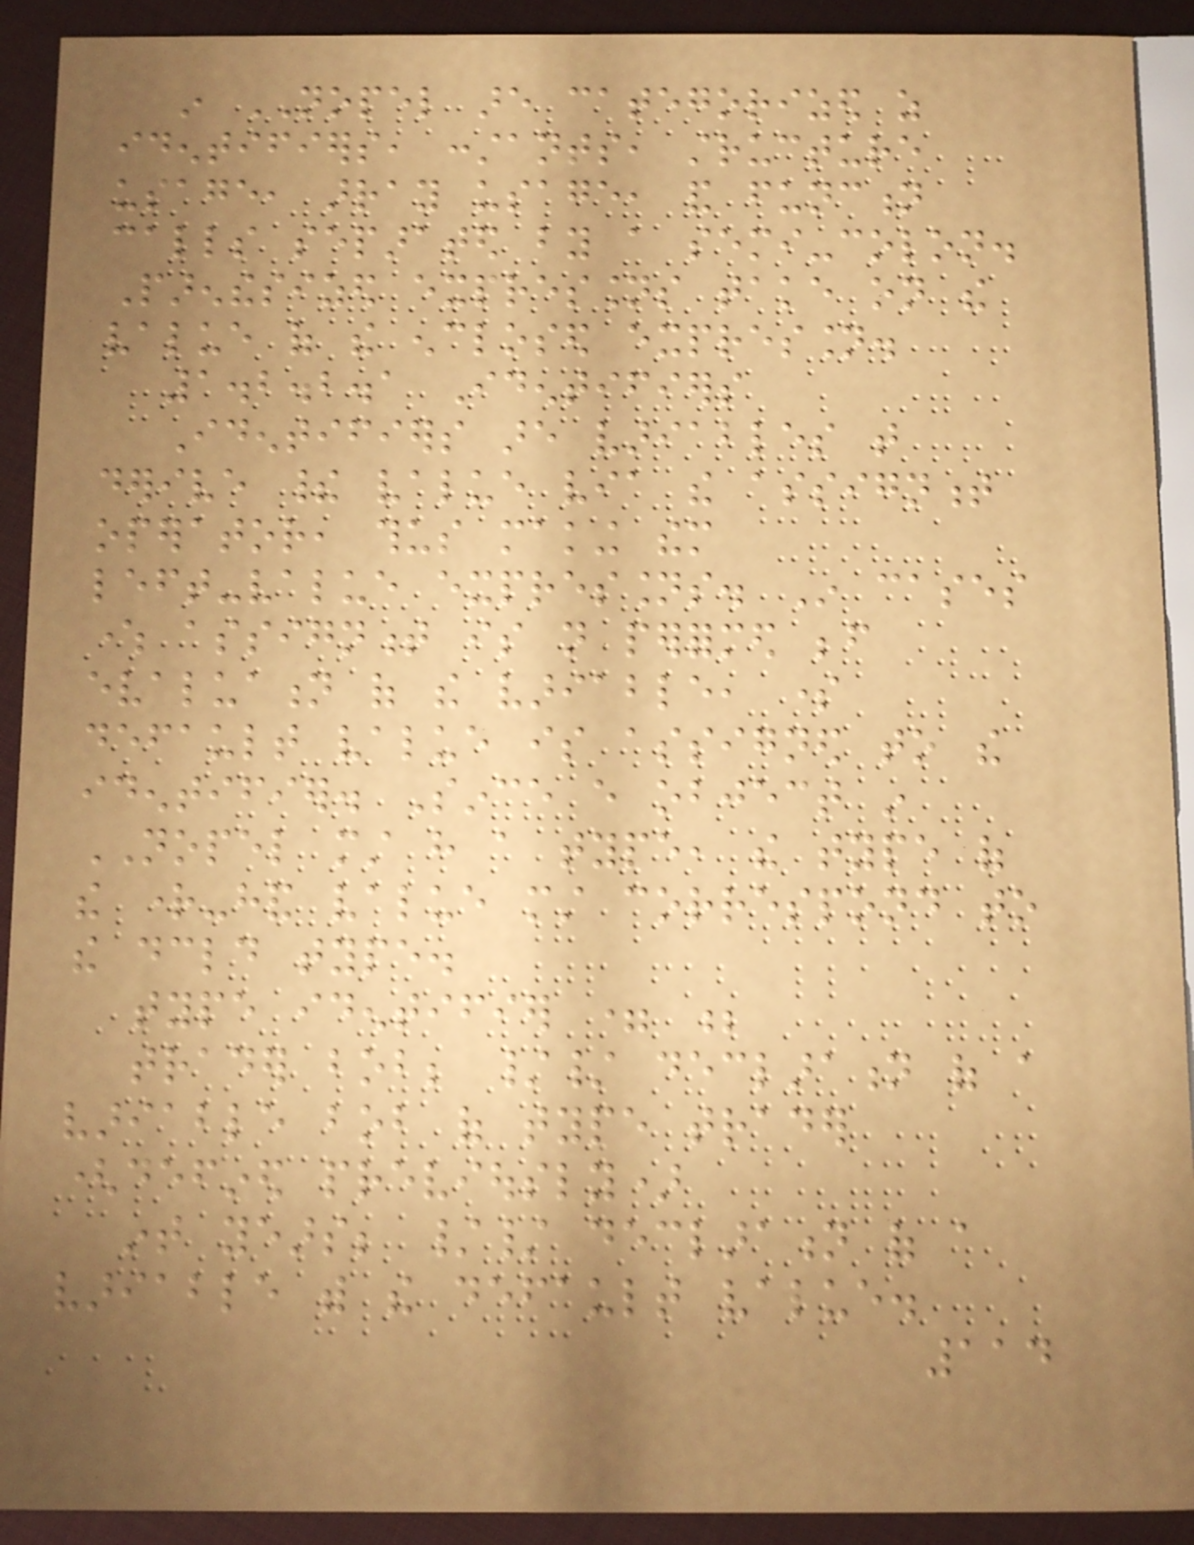in NOPEL are categorized as
identifiers, constants, structure
usage, array usage, and function
calls separated by a semi-colon.
Parenthesized expressions take on the
value of the enclosed expression.
1.2.2.1 Identifiers
Identifiers are variables that
derive their value via the assignment
operator, thus making them
left-value expressions. In cases
where assignment is not performed before
evaluation of the variable, some
default value is assigned to the
identifier. Since every object in
NOPEL must have a type, the type of
the right-hand value must correspond to
the declared type.
type identifier = ;
trader bob; // declaration of a
variable bob of type trader
(defined previously)
int years; // declaration of a
variable with the default value.
114
